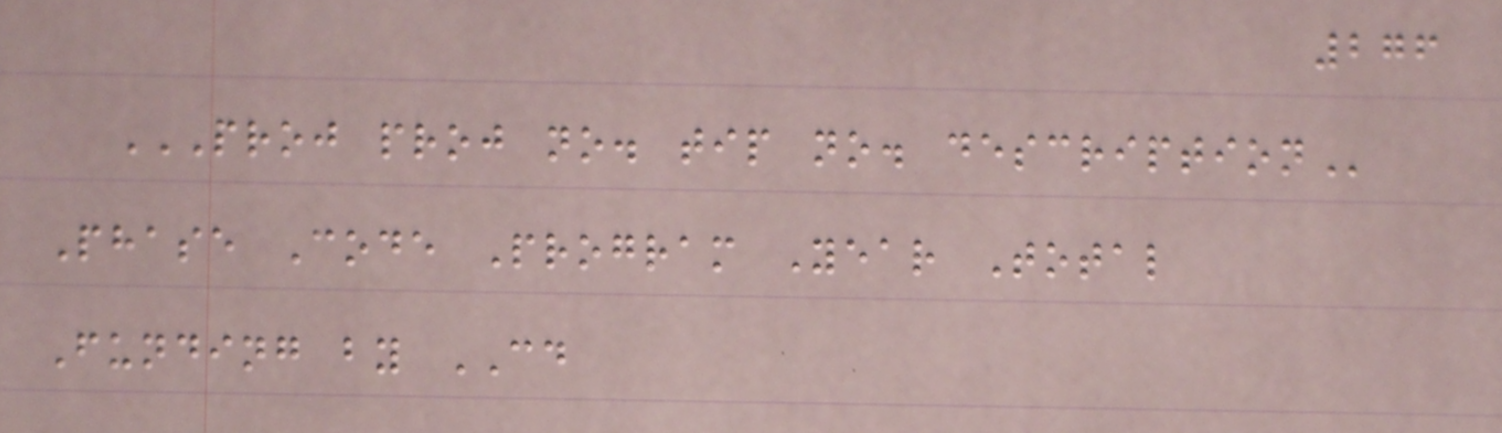276
PROJ PROJ NO. TIP NO. DESCRIPTION
Phase Code Program Year Total
Funding by CD
